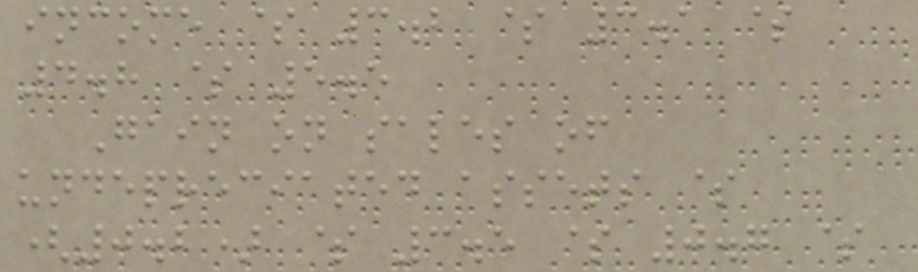income $ 3.2 $ 3.1 $
4.8 $ 5.5
Gain on sales of
undepreciated assets $
(0.2) $ 3.5 $ 0.7 $
